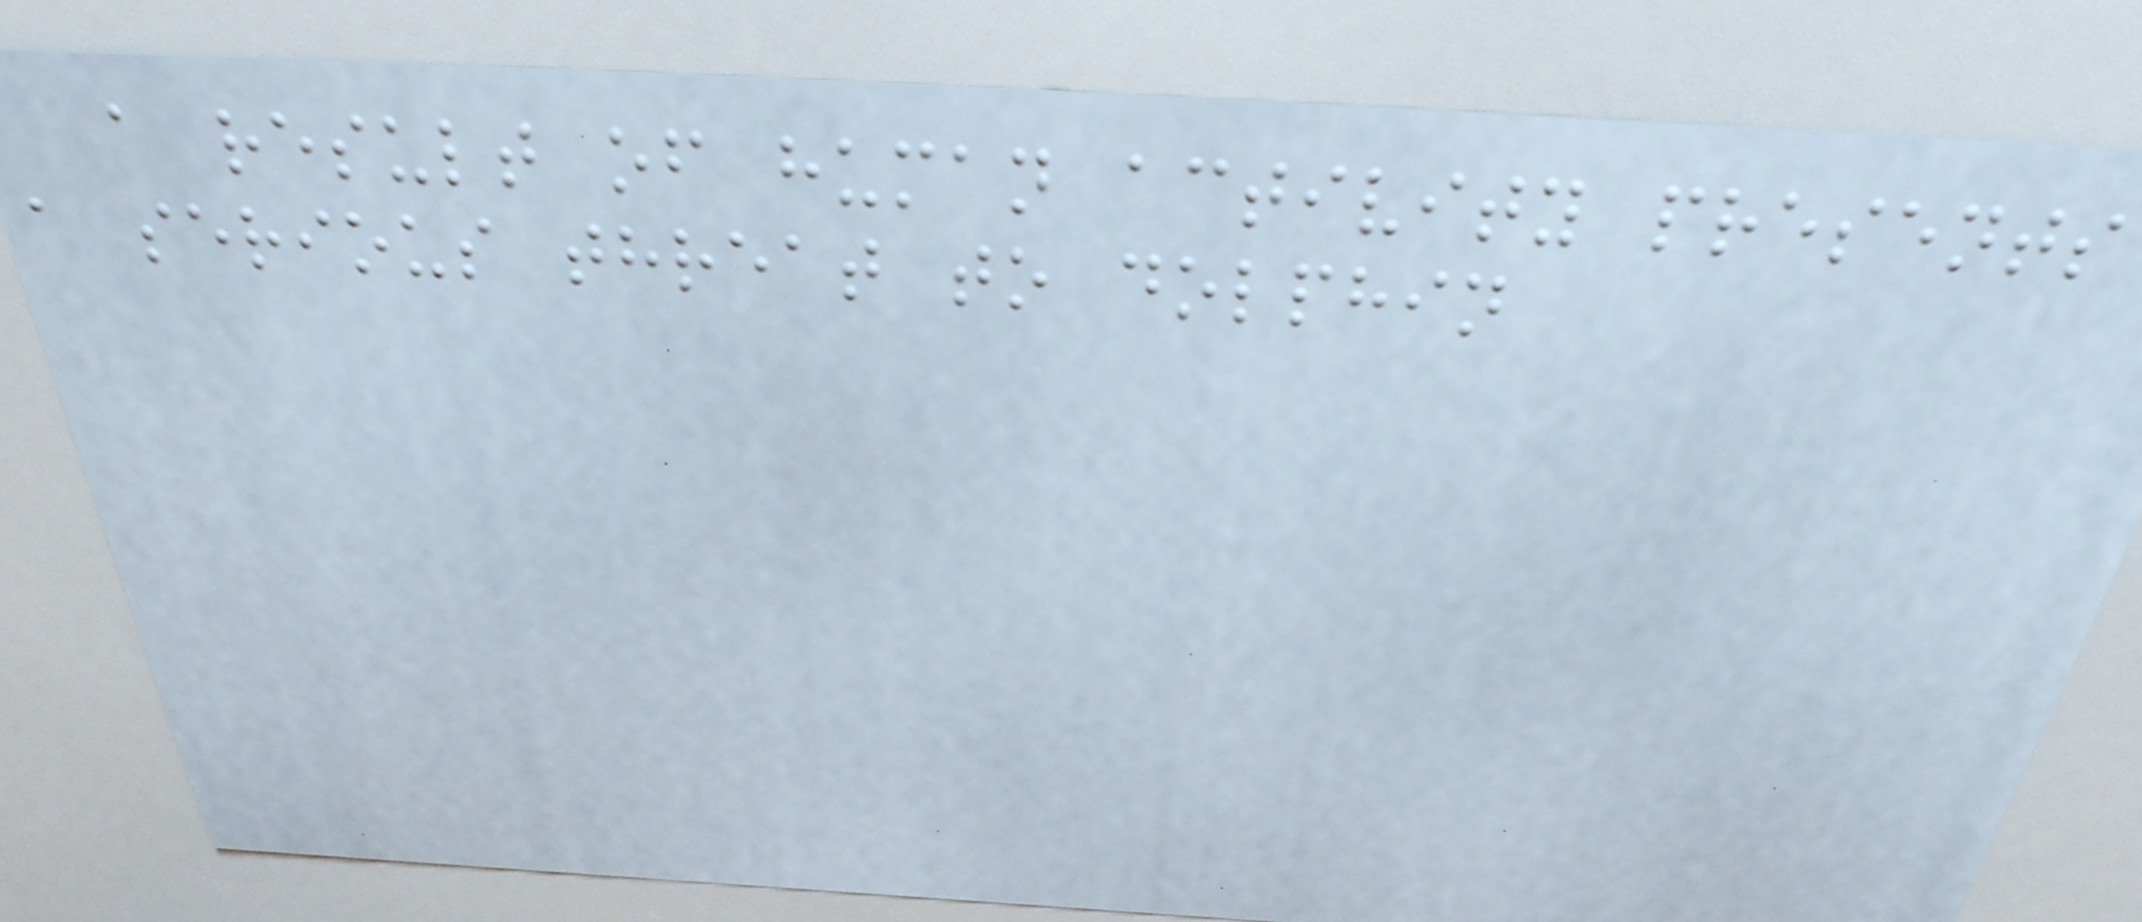a result of human activity presents
a serious threat to dolphin
